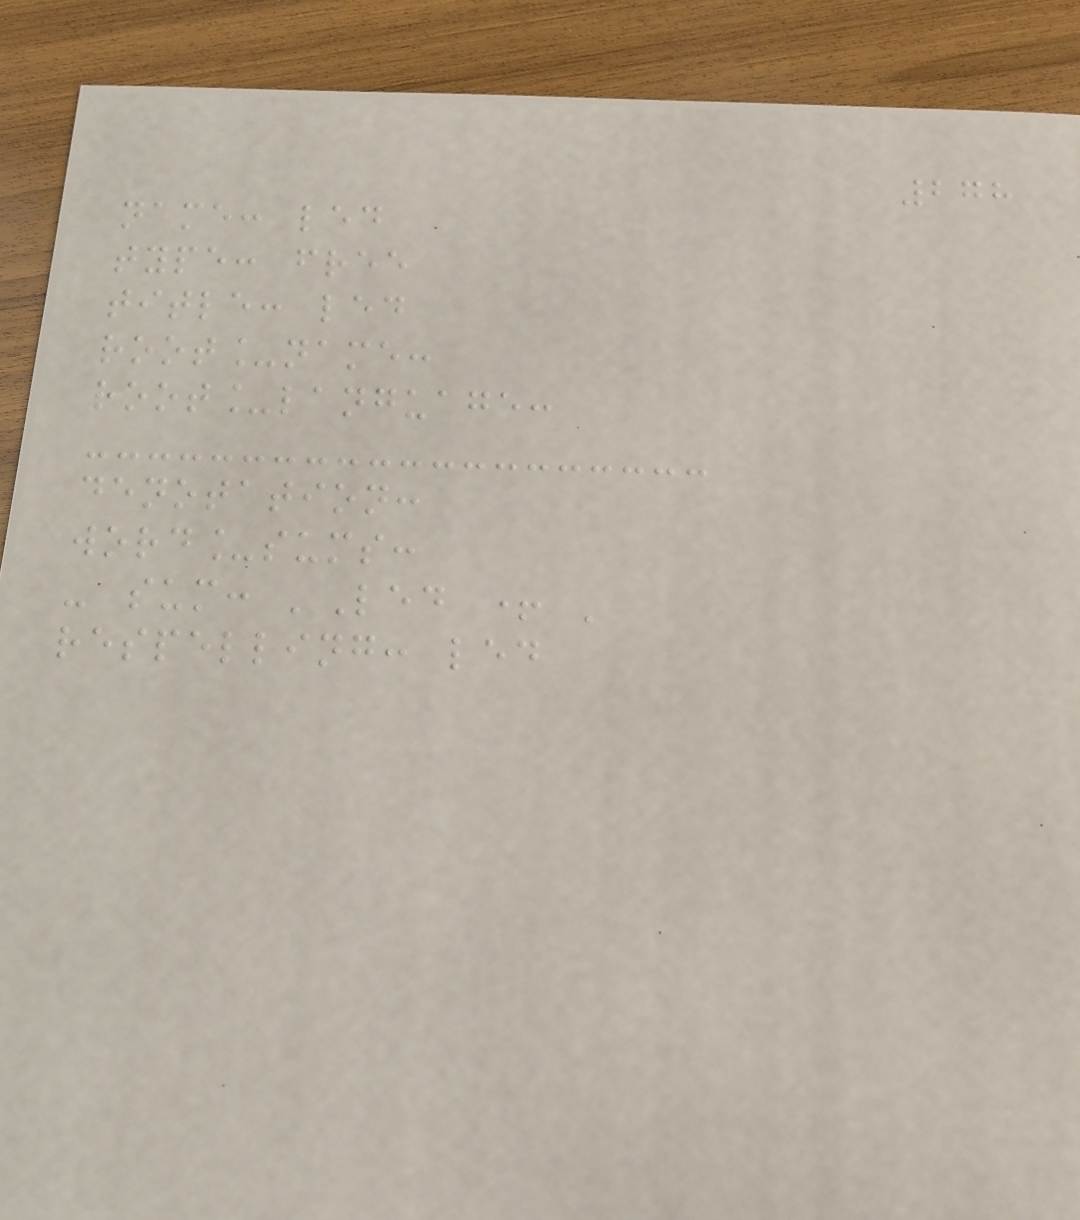278
name: led
type: free
title: led
root_name:
root_language:
denotation:
word_sums:
- sum: 'Led + '
respelling: led
